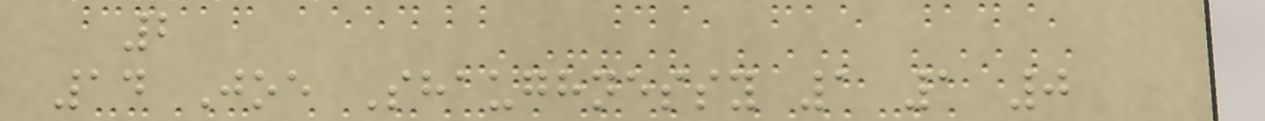2
14 Joe Shaughnessy 1 1 0
